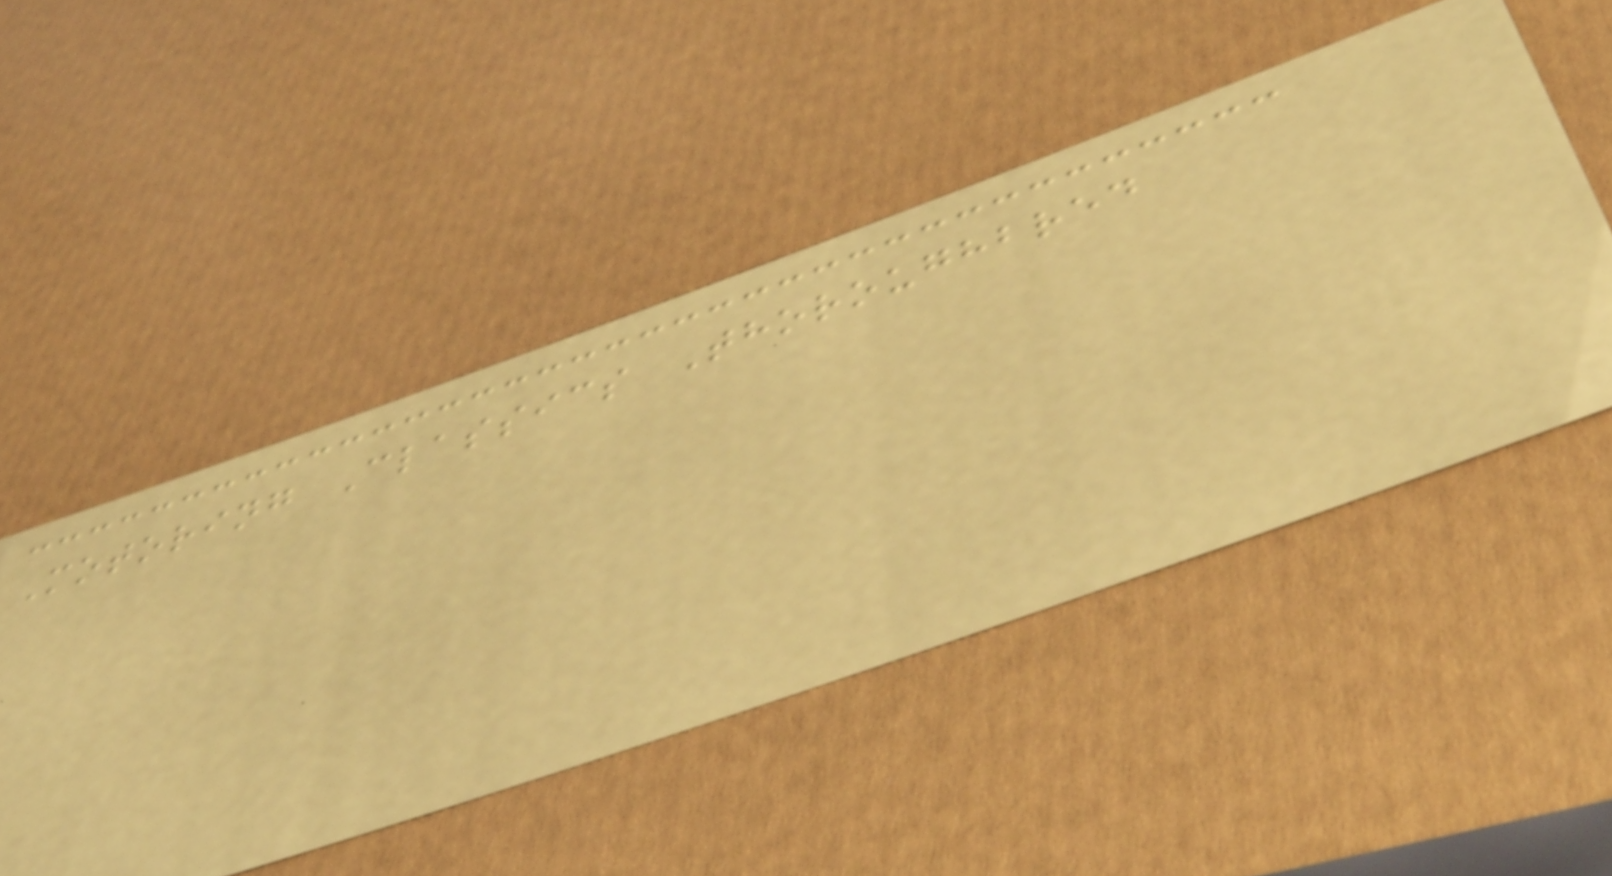Motoring Classics Thoroughbred
